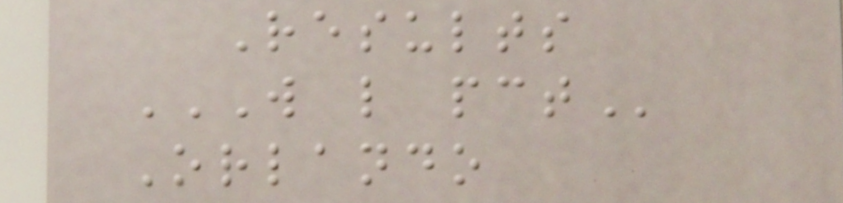Results
W L PCT
Orlando
